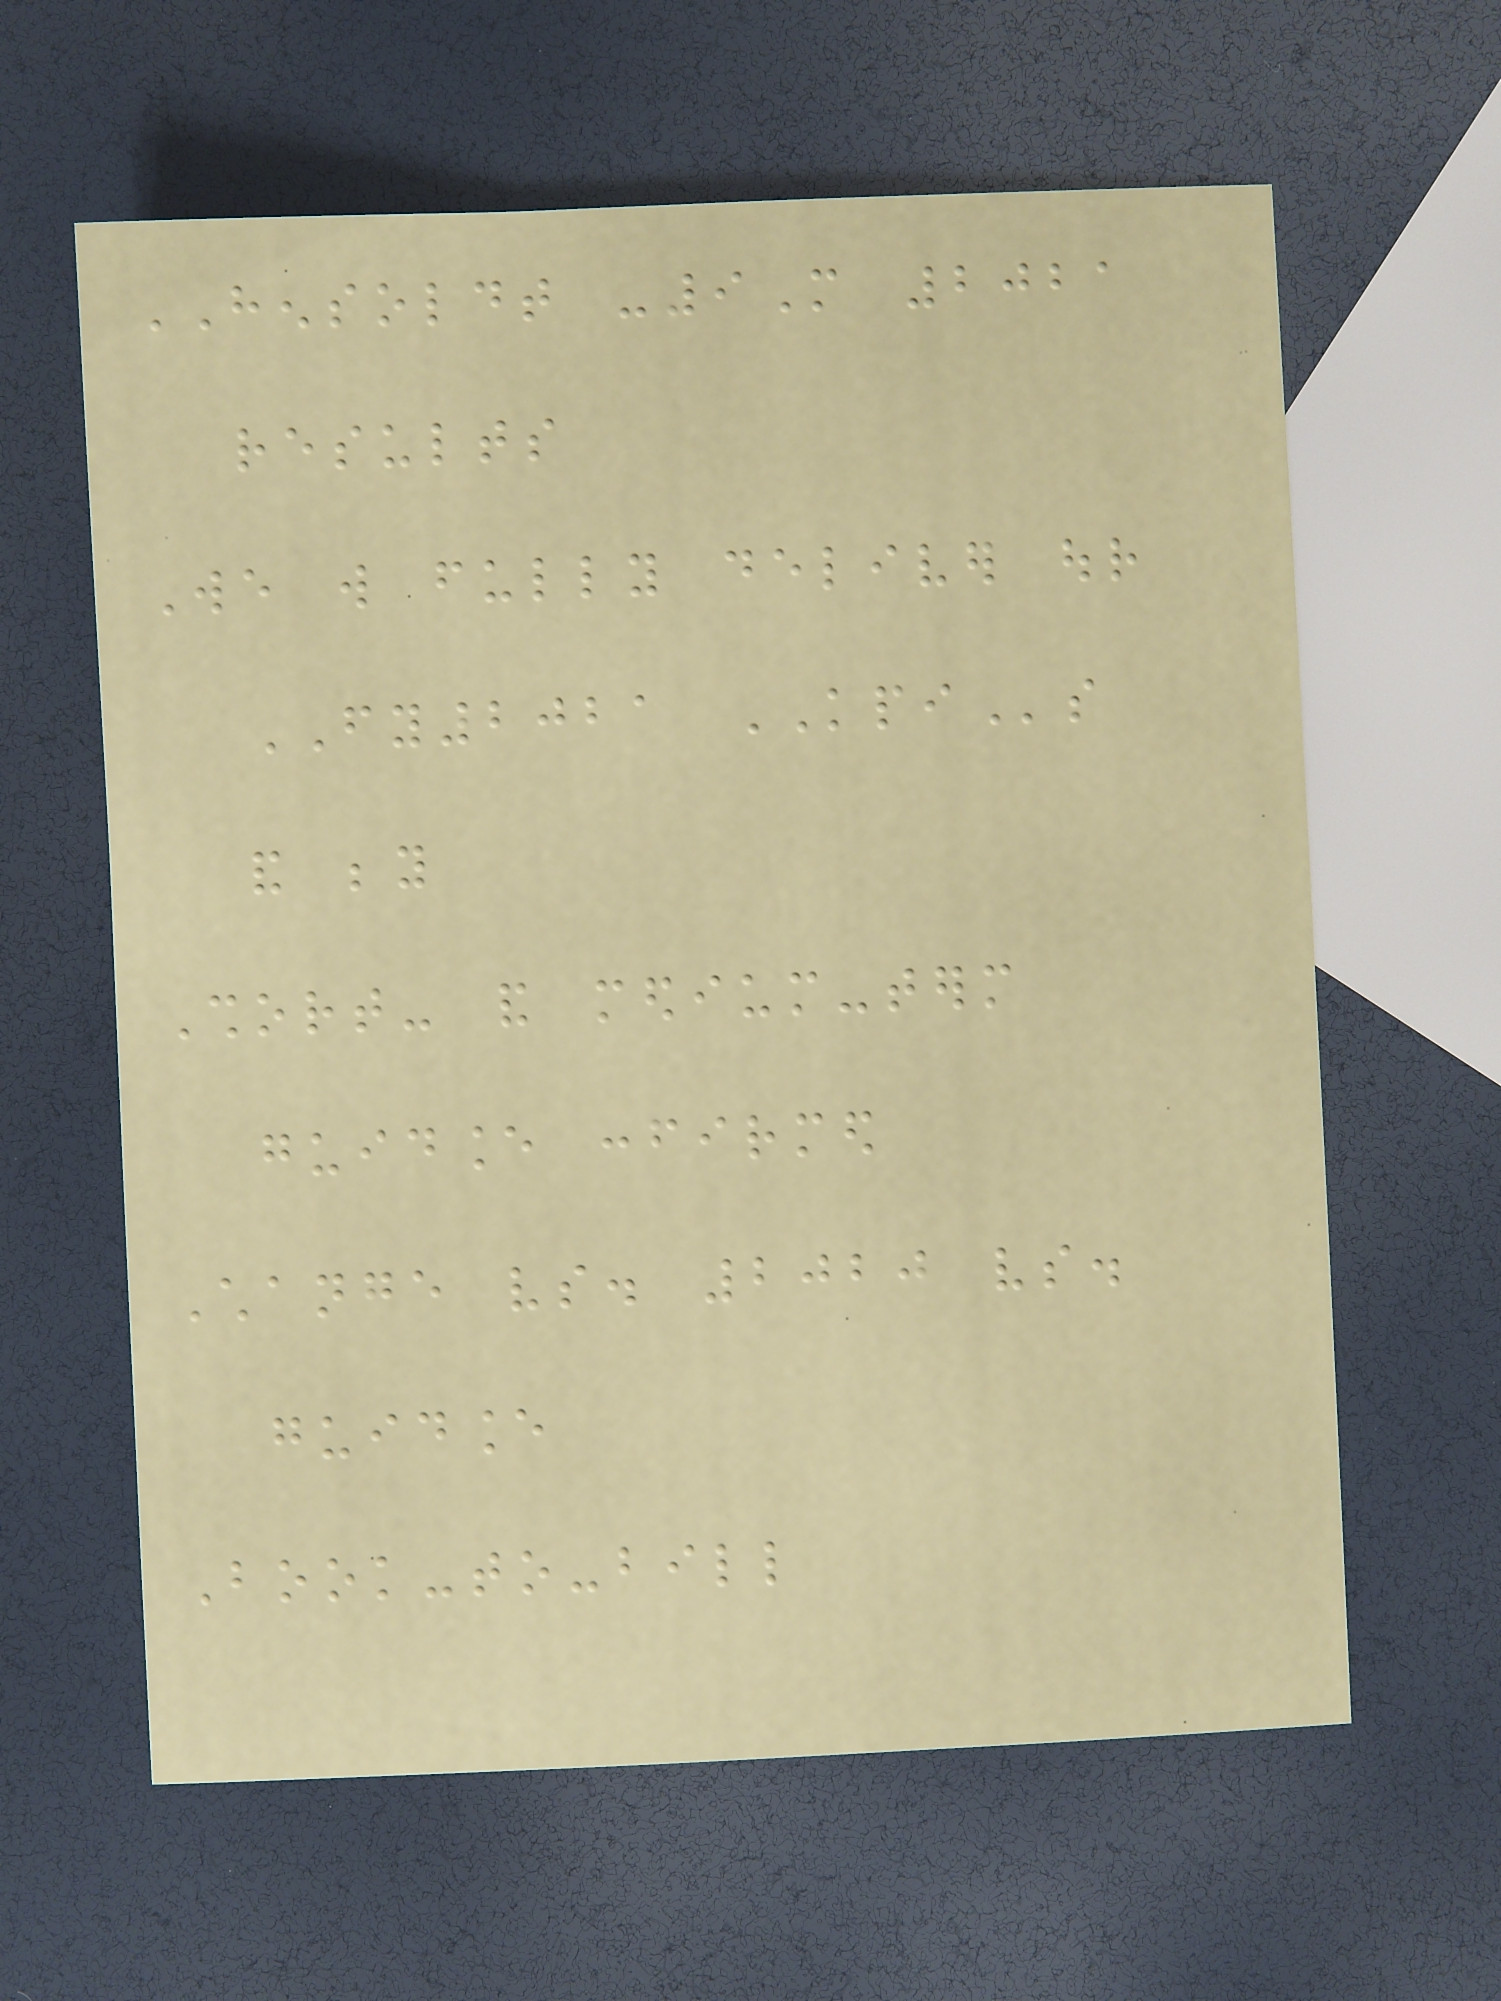HENSOLDT -9M 2021
results
We will fully deliver our
FY2021 KPIs
and beyond
Short- and medium-term
guidance confirmed
Change vs. 2020 vs.
guidance
Book-to-bill
